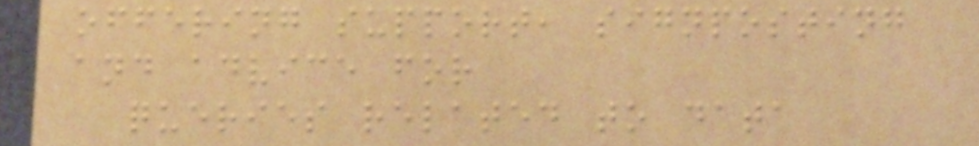offering support, signposting
and advice for
queries related to data
